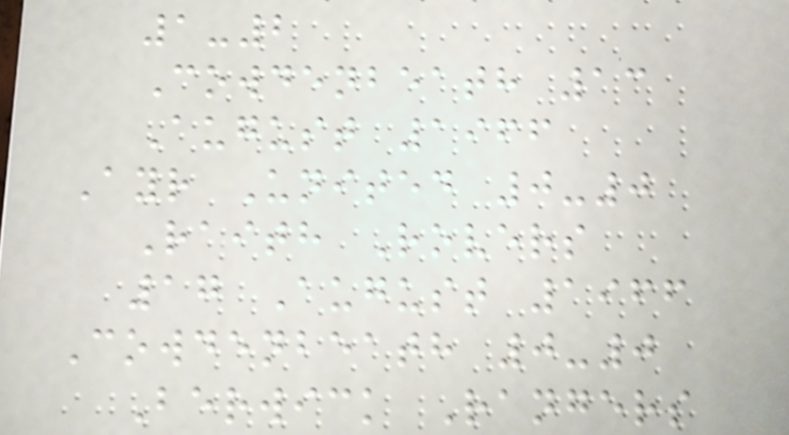1-2
Cowdenbeath 13
August 1966
Ayr United 0-0
Raith Rovers
17 August 1966
Cowdenbeath 0-0
Berwick Rangers
